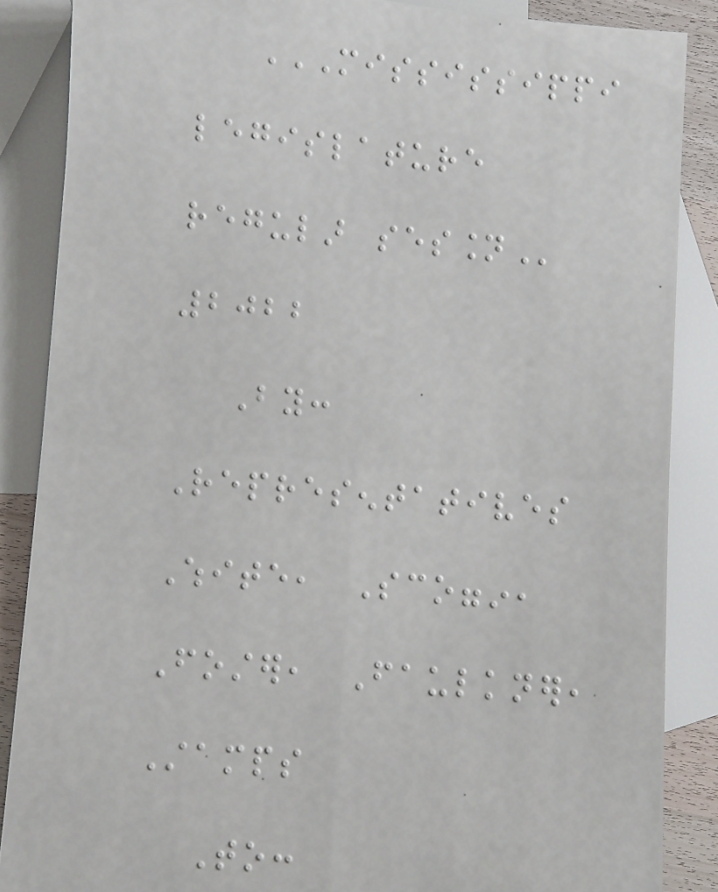MISSISSIPPI
LEGISLATURE
REGULAR SESSION
2022
By:
Representatives
White, Scoggin,
Foster, Faulkner,
Stamps
To:
